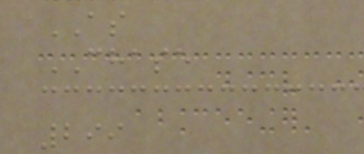AS
CHASE
299
